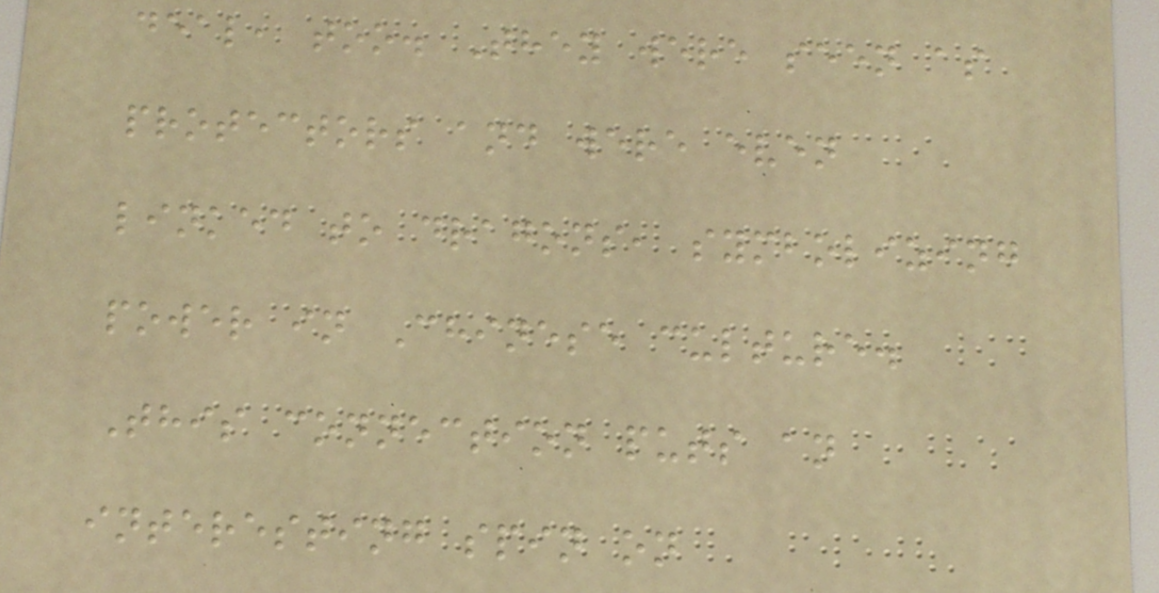deal, too. They were seen as
protectors and were even
linked to dragons, symbolizing
power in Chinese culture.
This connection puts an
interesting spin on
